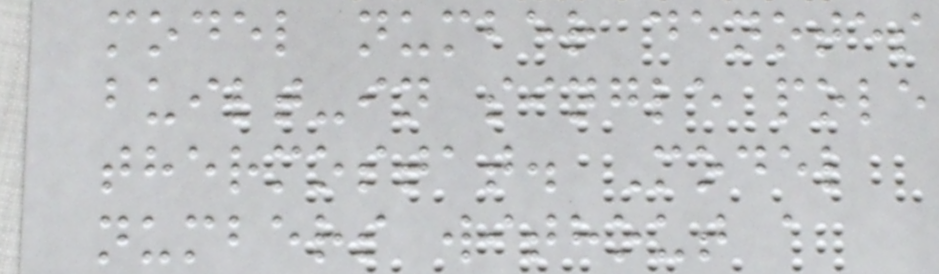model number denotes
built-in single pole
thermostat. Model
numbers without a
